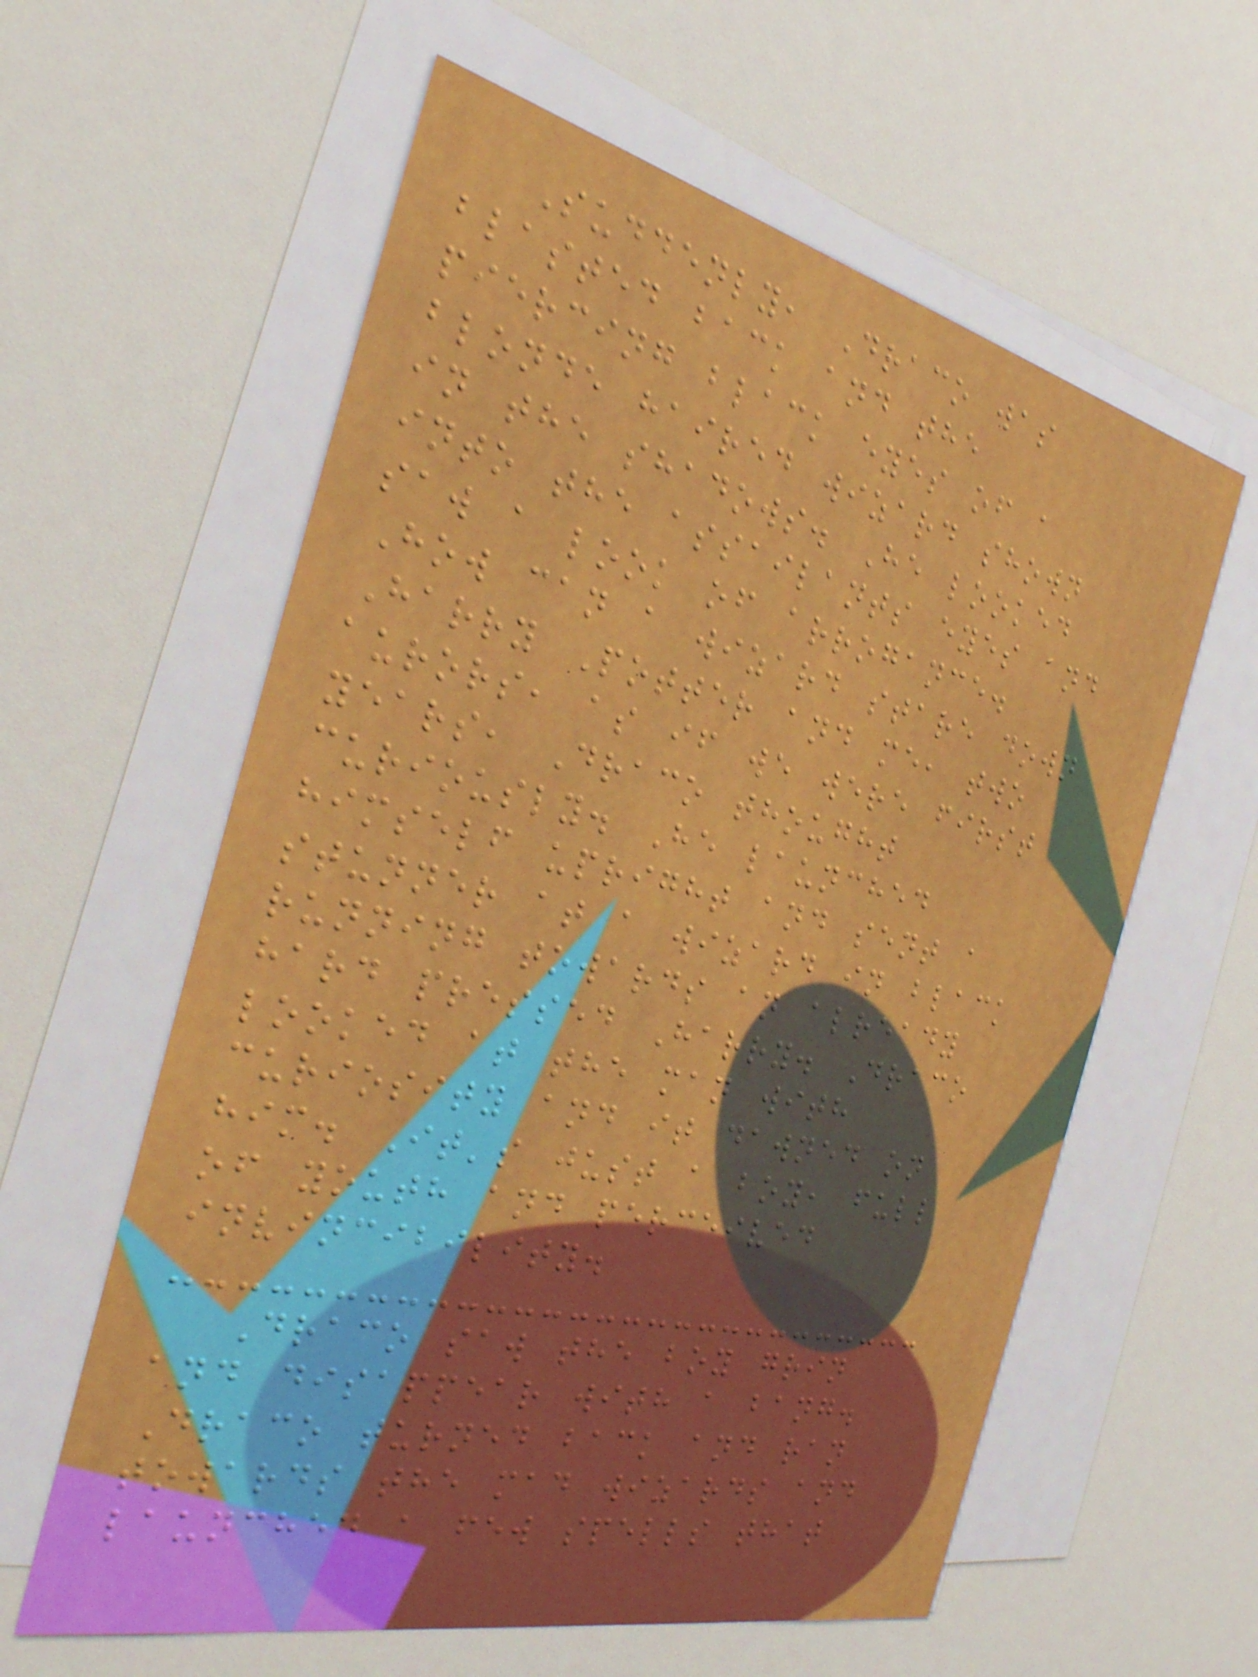Suddenly, Draco was
blasted back and the
piercing black eyes of a
blonde haired wizard shown
in the shadows. He looked
into the assailants eyes and
saw a look of arrogance.
How can a wizard stare down
Harry Potter and me, two
aurors, as if we were first
years, Draco thought
curiously. He launched
himself upright and sent a
stunner at a wizard in black
running towards an already
hard pressed Harry. Draco
looked at the man with
curiosity and it dawned on
him. It's just a boy, full
of youth and perceived
invincibility.
Draco saw the boy grin
and disappear with a bang.
Draco turned back and ran
towards the mad wizards and
launched a few spells that
